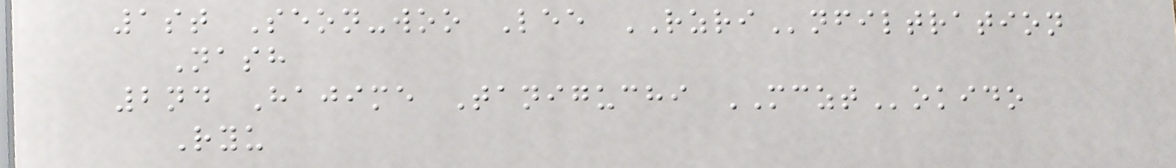1st Seon-woo Lee RZRInfiltration
Nash
2nd Hajime Taniguchi MCZTokido
Ryu
